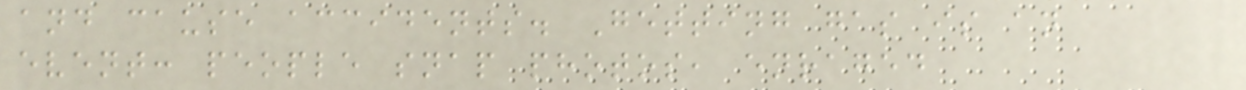and cause accidents. Getting gas is an
event: people snap photos, enraged
